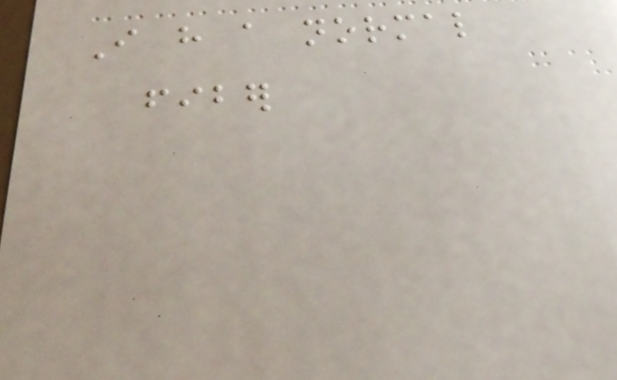I have a normal
fiber
